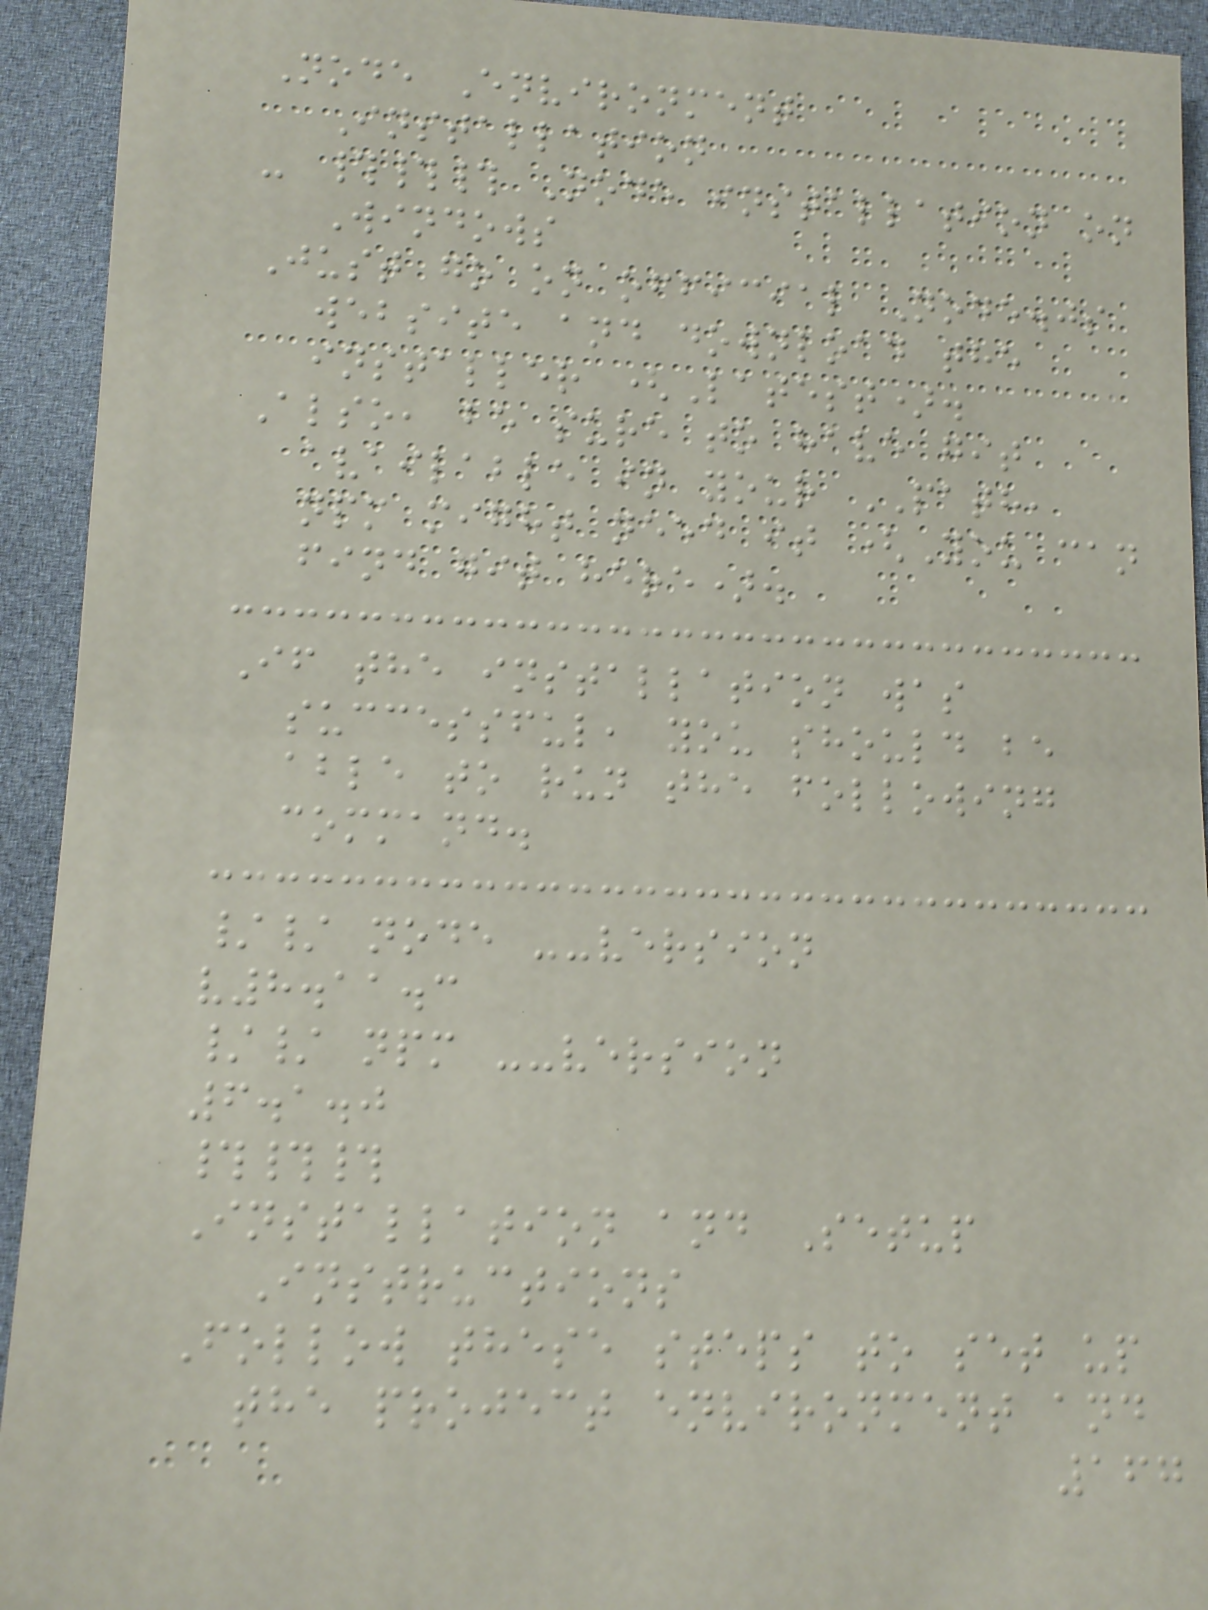Node Environment
Installation
- ### Node installation on
Windows
Just go on official Node.js
website and download the
installer (Latest).
Also, be sure to have git
available in your PATH,
npm might need it (You can
find git here).
If the installation was
successful, you should be
able to run the following
command.
// node --version
v8.11.3
// npm --version
6.1.0
###
Installation and Setup
Instructions
Follow these steps to set up
the project environment and
167
